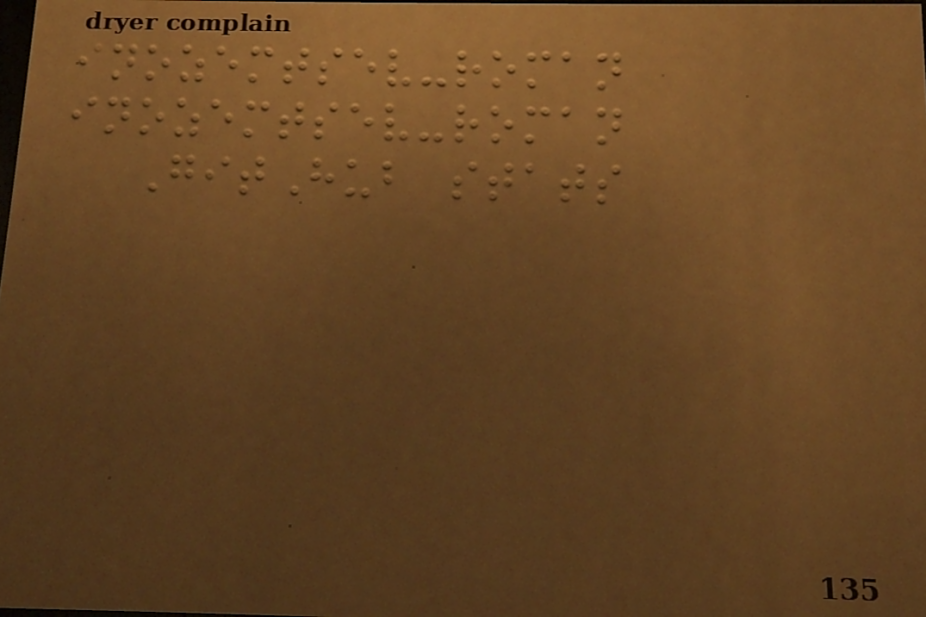inozemtsev-roman
inozemtsev-roman
GitHub stats
